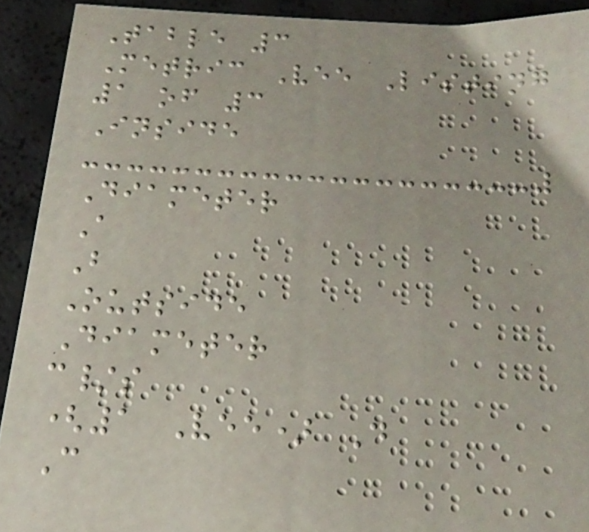Table 3
Metric Vee Listing
1 of 3
Inside
Diameter
A
B
Outside
Diameter
c/s
(1 Vee) D
C
